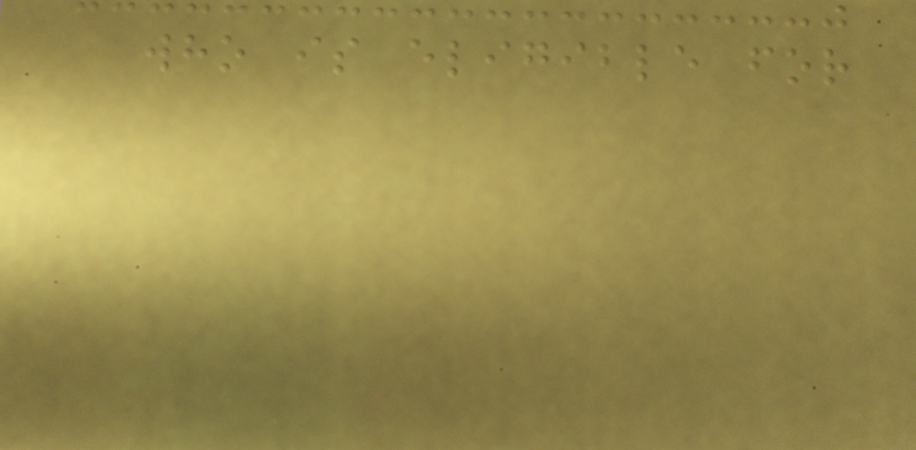who is eligible for
